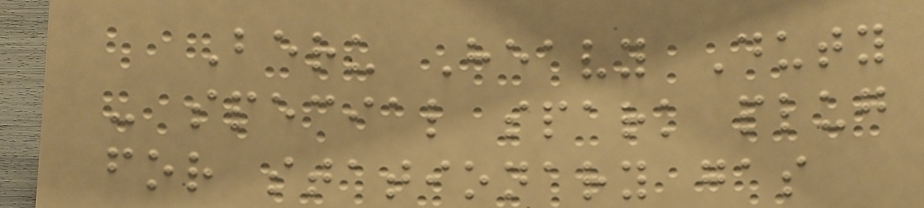Beru Heavy Duty
- special spark plug
for stationary gas
